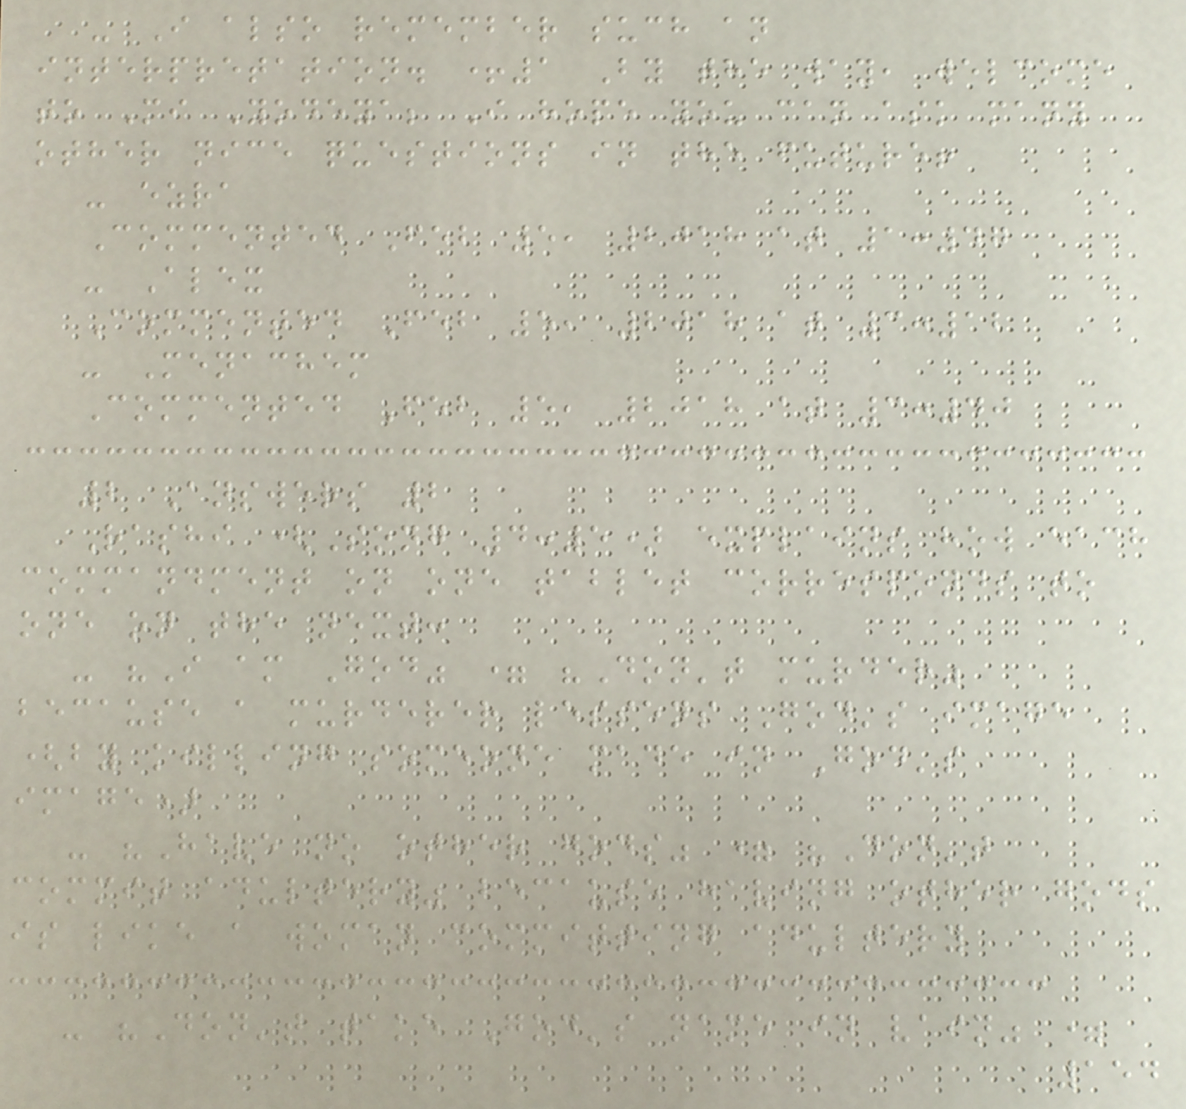- I also remember such an
interpretation. +1 By the way, welcome
to Mi Yodeya; I hope you can ask many
other nice questions in the future!
- ezra
Commented Feb 5, 2018 at 1:47
- Alex
Commented Feb 5, 2018 at 3:12
- Menachem
Commented Feb 5, 2018 at 3:40
2 Answers 2
Rashi (Song 4:5) explains how each
commandment on one tablet corresponds to
one on the next:
- "I am God" = "Don't murder"
because a murderer lessens God's image
(by killing someone made in God's
image)
- "Have no other gods" = "Don't
commit adultery" because having other gods
is like a woman committing adultery
- "Don't take God's name in vain" =
154
